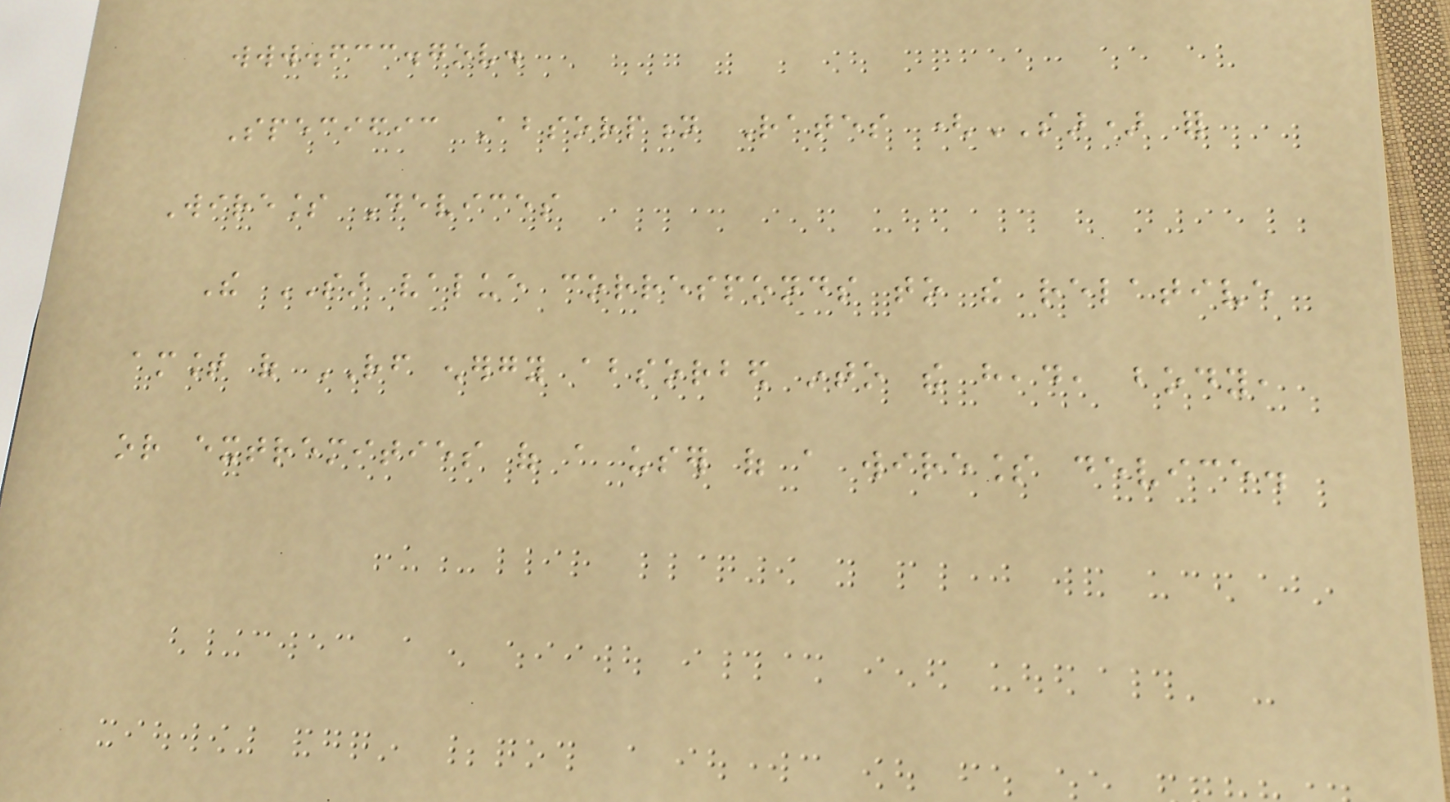www.fcc.gov.
Specific Absorption Rates (SAR) for
Wireless Devices
The SAR value corresponds to the relative
amount of RF energy absorbed into the head, body,
or extremities of a user of a wireless device.
